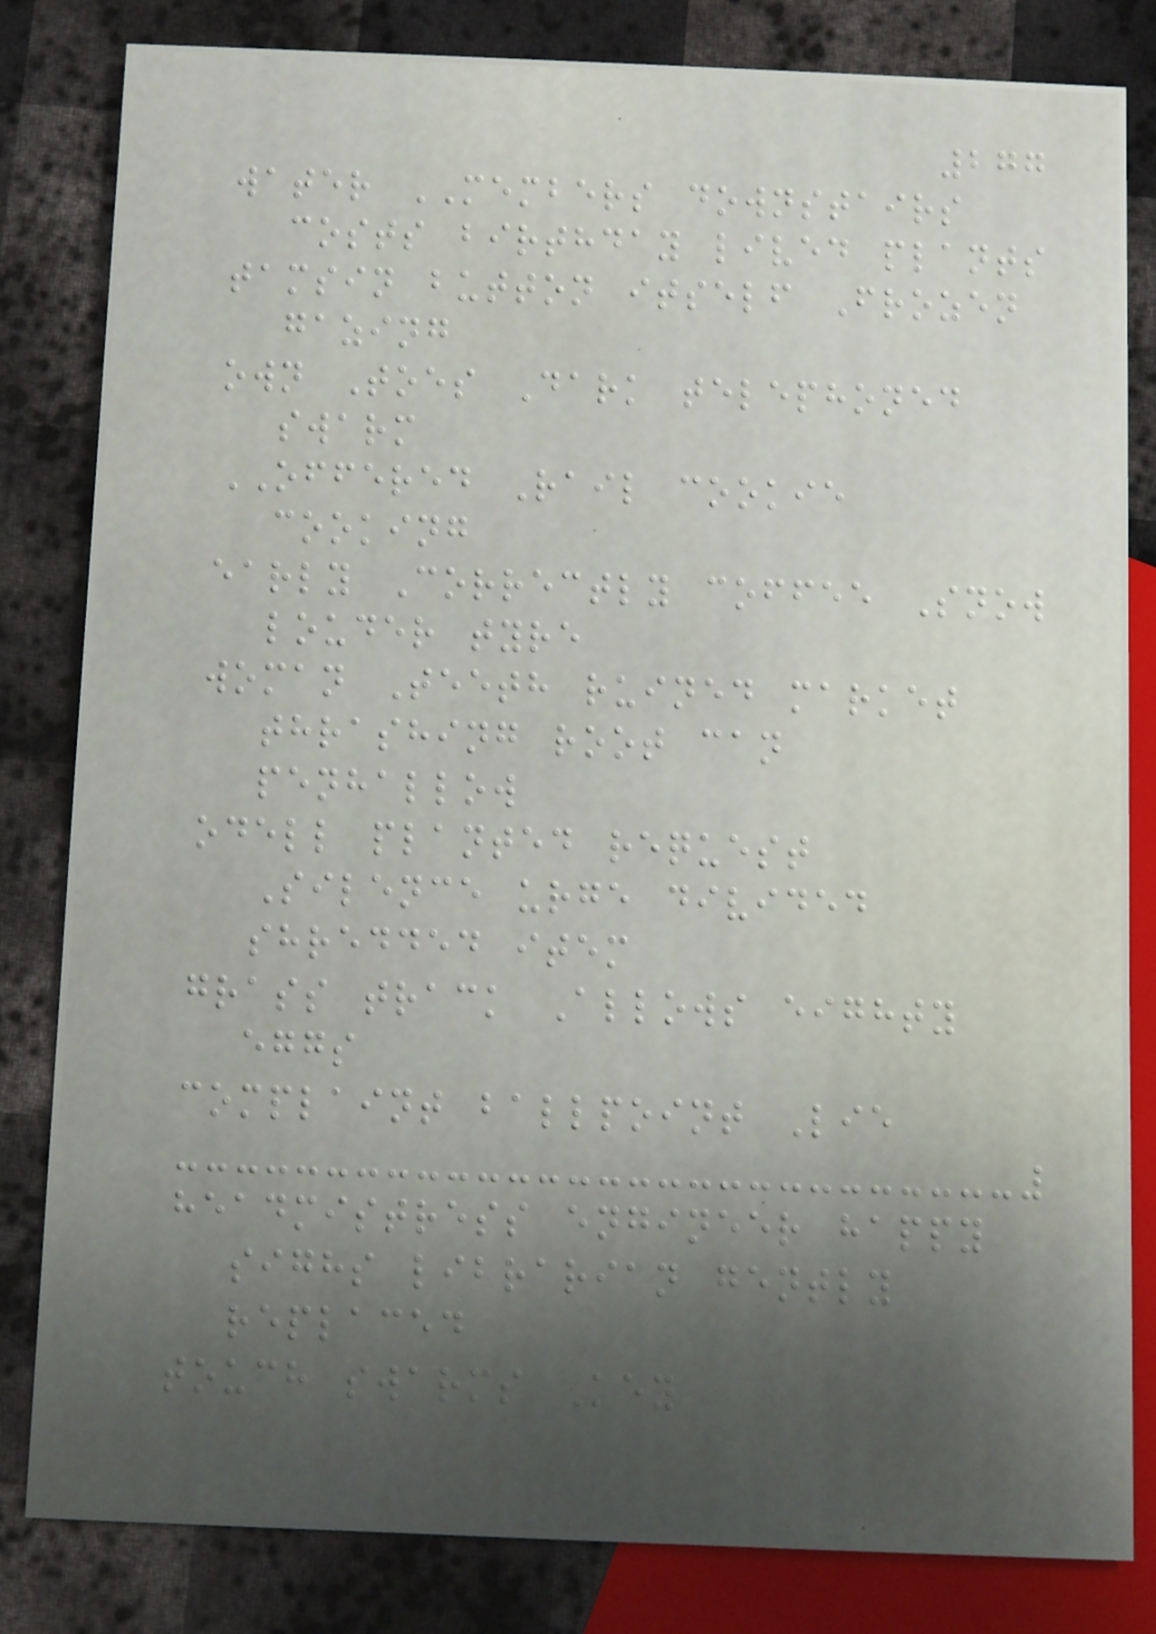277
water MEMBERS downstairs
costs birthday lived plants
tamsin button itself Frozen
gazing
own Toes Dark telephoned
swarm
OFFERED Rail cookie
cooking
early Correctly coffee Snow
louder tyre
woman Teeth ruined market
thrashing root can
penhallow
odell planted request
Silence urge divided
shredded item
grass track Allows eighty
eggs
complaint ballpoint Lie
headmistress engineer happy
sighs librarian gently
replaced
touch swarms Key
